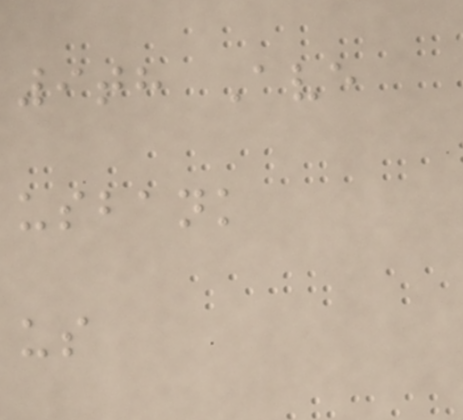9th Ave
usbank
us
